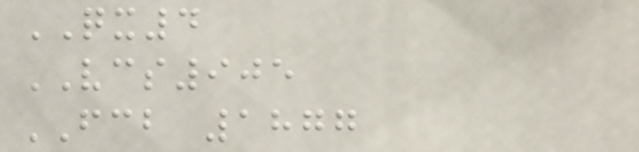QX4
VCS905
FCB 1877
